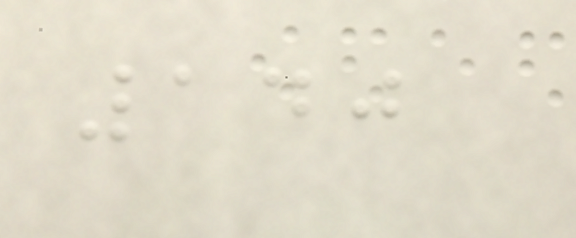140
